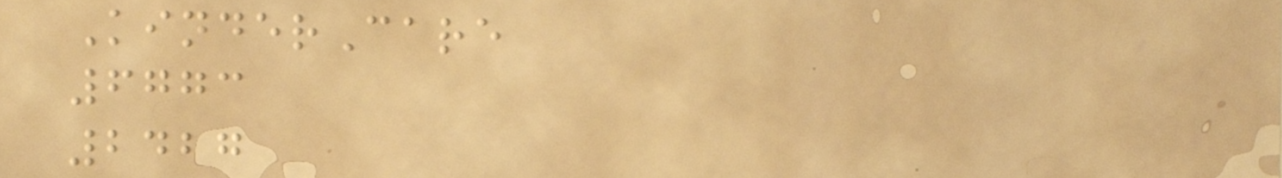KinderCare
6773
2427
